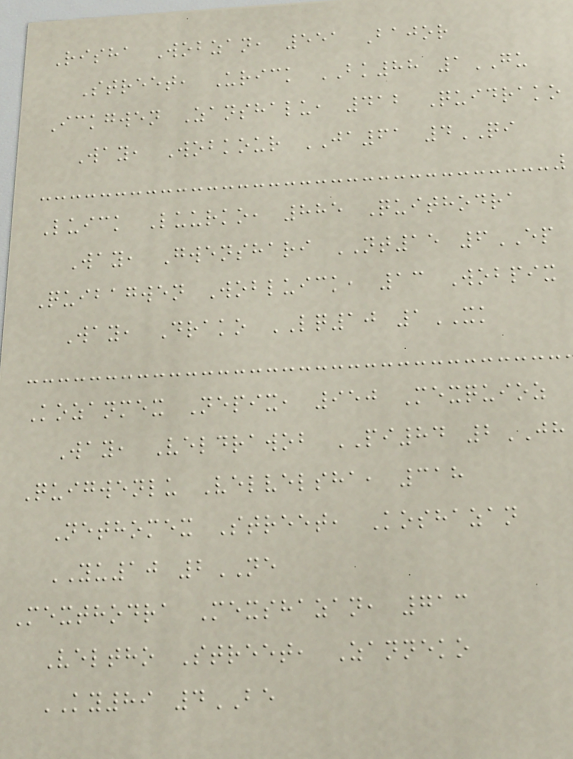Risha Wobzan, 551 Bajor
Street, Urick BK88 1GU
Ickgwen Zanshalu, 412 Quidrako
Way, Wobkour JA61 4QI
Luick Luurko, 885 Quithodra
Way, Gwenshari NT15 6EP
Quibagwen Wobluick, 13 Wobpix
Way, Drako LQ10 1XK
Kozanmex Nepix, 950 Mexquioz
Way, Veldrawob PI84 2JH
Quigwenlu Velvelsha, 318
Nethomex Street, Koshazan
YU10 2NE
Mexthodra Mexshazan, 713
Veltho Street, Zanneko
KY89 4BE
